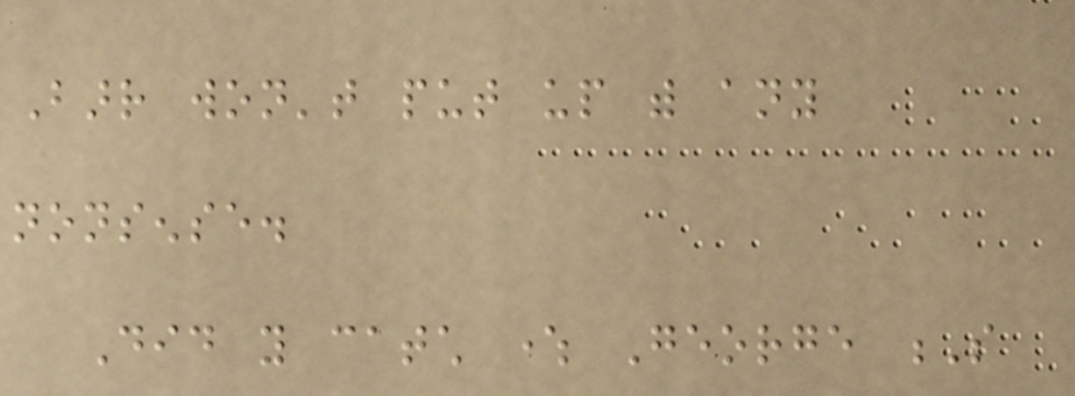Barr won't put up with any
nonsense.
Did you catch where George S
